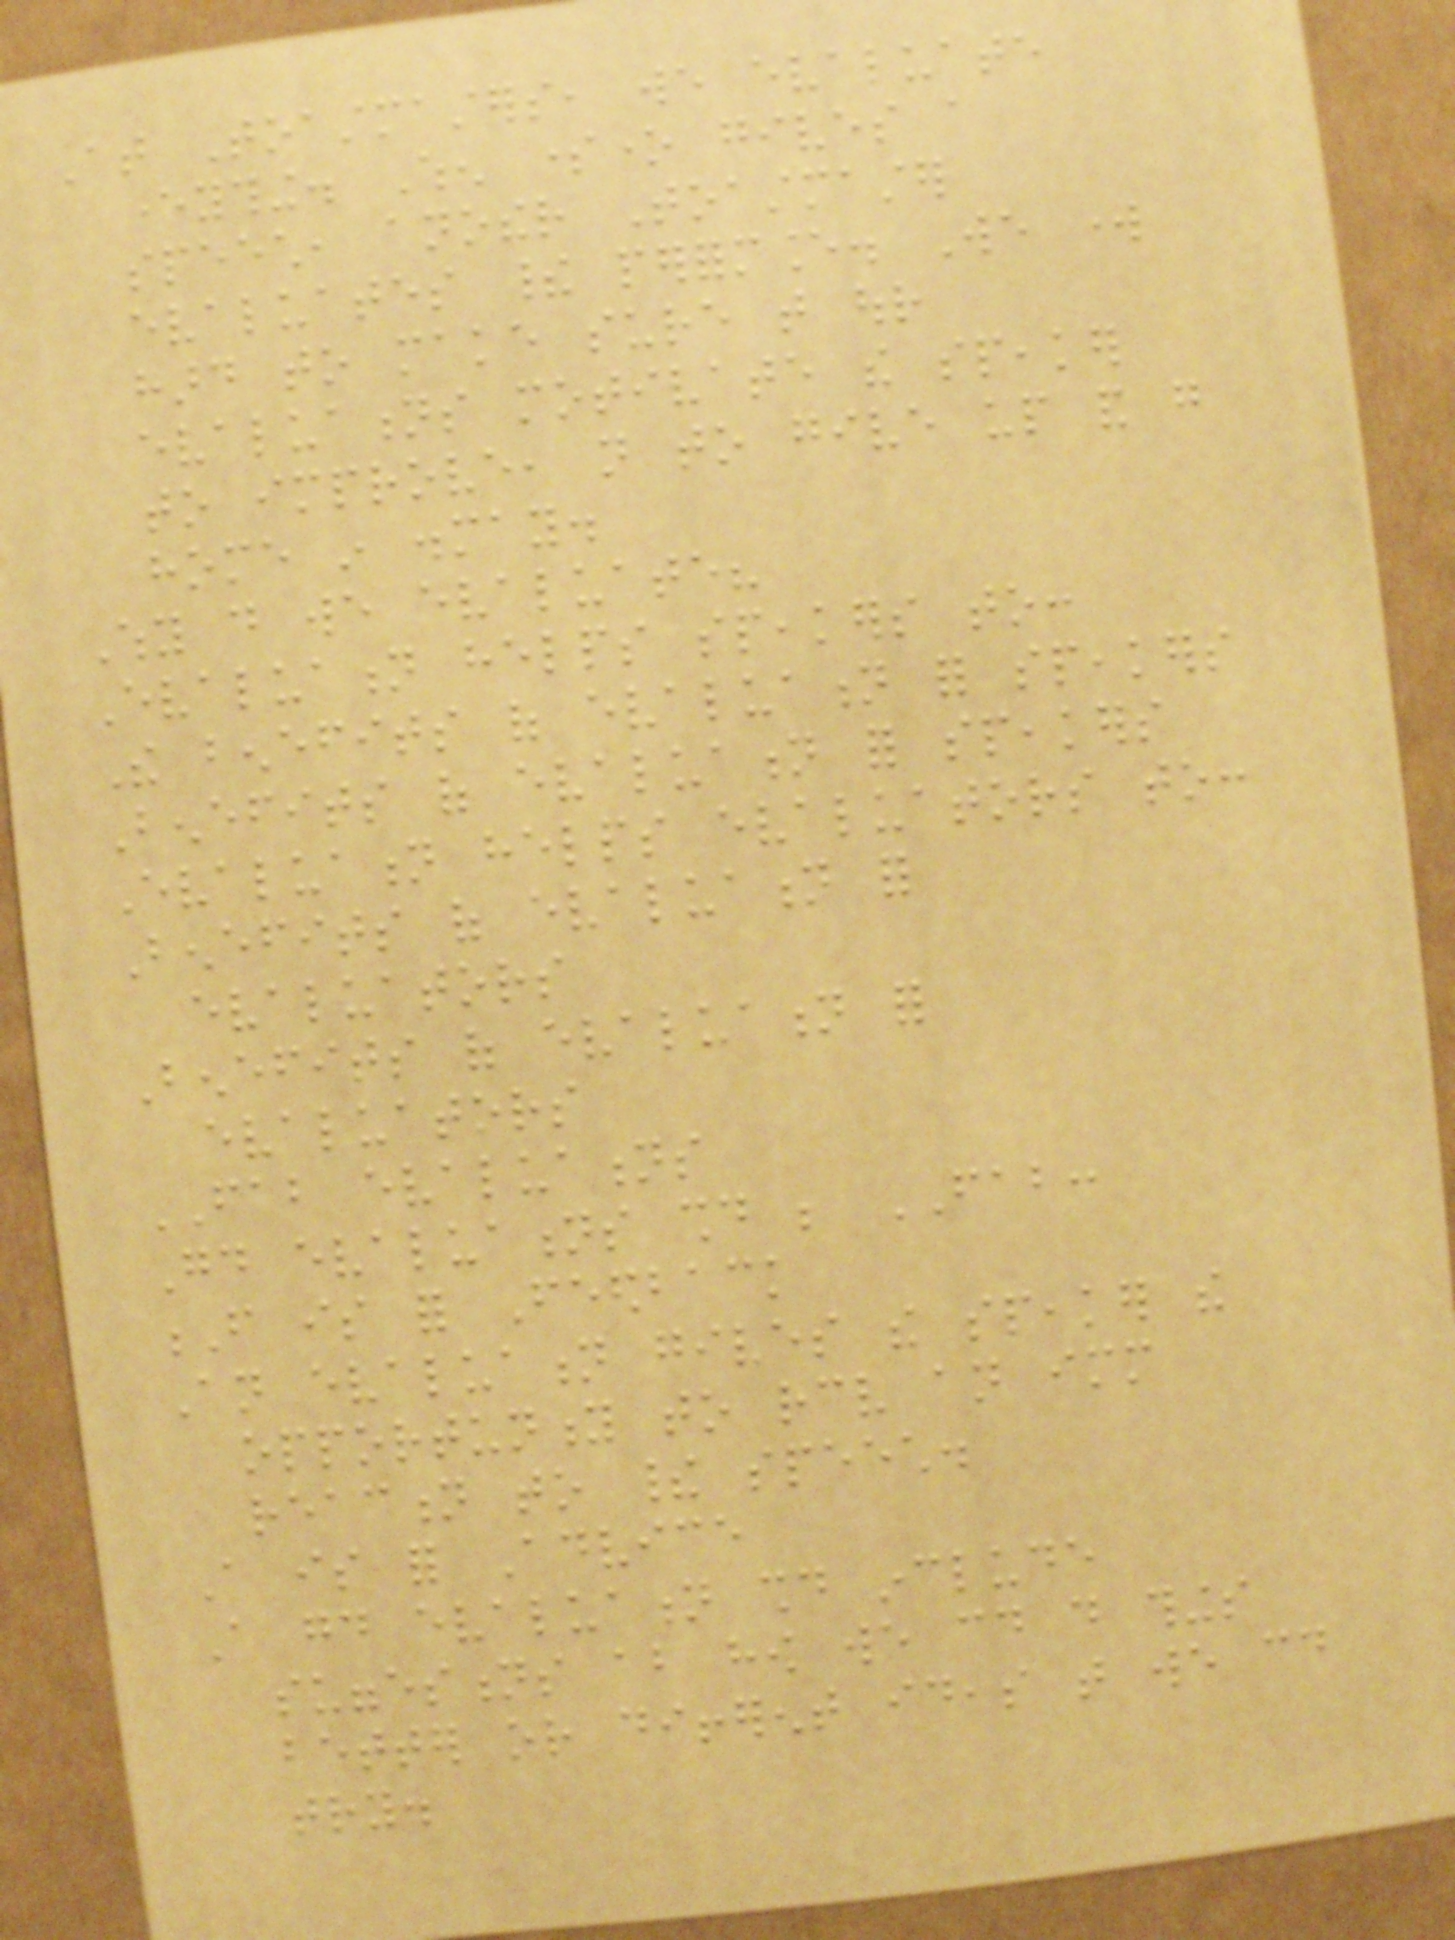At Toastmasters, we evaluate
everything. When someone gives a
speech, another Toastmaster
evaluates their performance. We work
hard to make sure that our
evaluations motivate the speaker
to improve, not to give up and go
home in dismay.
Why do we evaluate?
Evaluation helps speakers to:
The benefits of evaluation for speakers
Benefits of evaluation for speakers
Evaluation helps evaluators to:
Benefits of evaluation for
evaluators
Benefits of evaluation for
evaluators
FAB evaluations
Good evaluations should be FAB:
F is for Feedback
An evaluation gives the speaker the
opportunity to receive an immediate
reaction to their speech.
A is for Advice
A good evaluation should include
suggestions about how we could do things
better or different ideas that we could
try.
